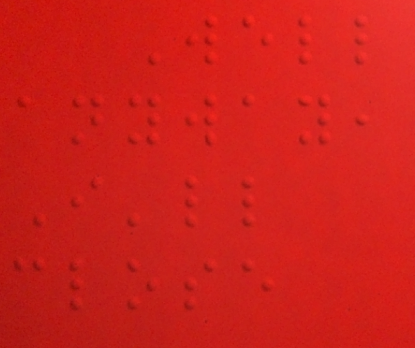Well
anyway,
I'll
close
